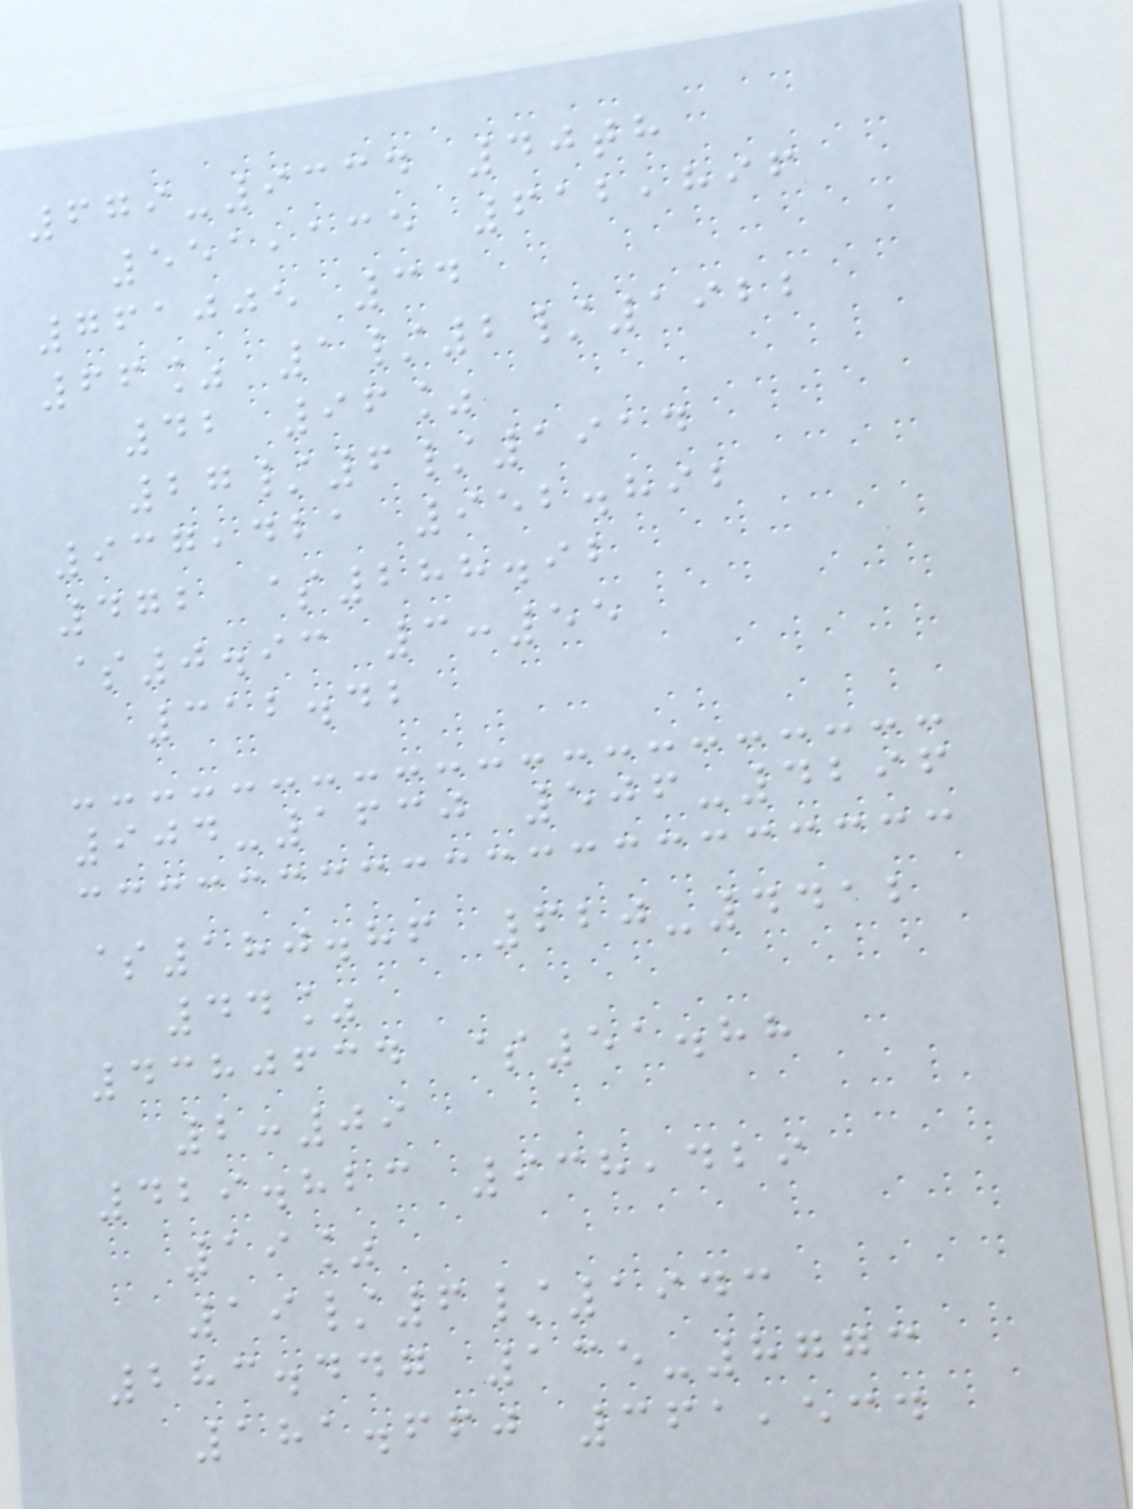679-9334 40th
551,135 612,896
761005 34
66% 1/2/1922
42 96%
27/6/1914
937,421 952.892
472 $288.92
$0.93 3:55
312.42
904-1630 506-4296
$180.86 620-4412
44%
4380634 $51.88
2:09
429.823 938,429
19%
19/6/1943
283.447 135-8773
181.660 361,534
